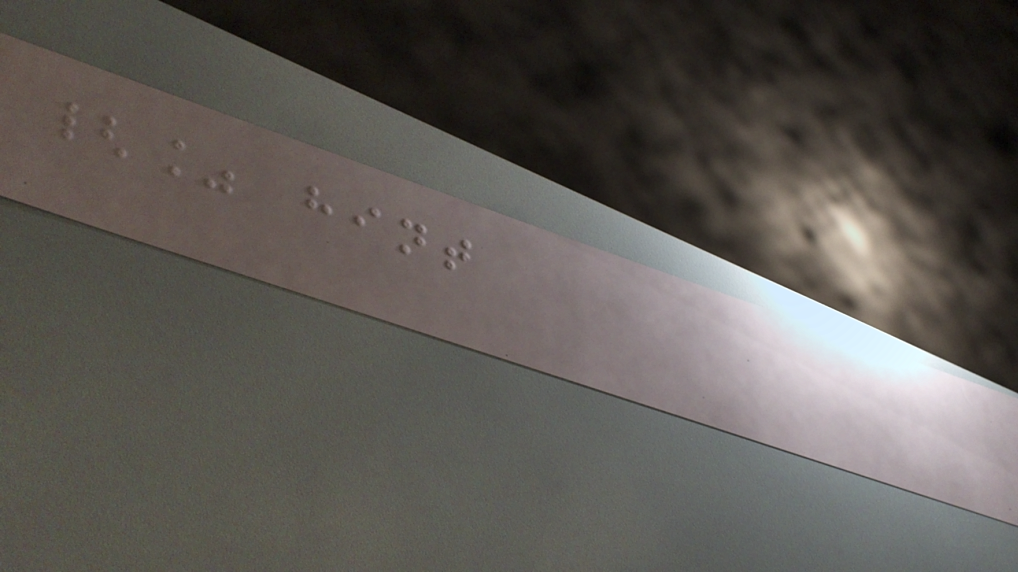{% hint
